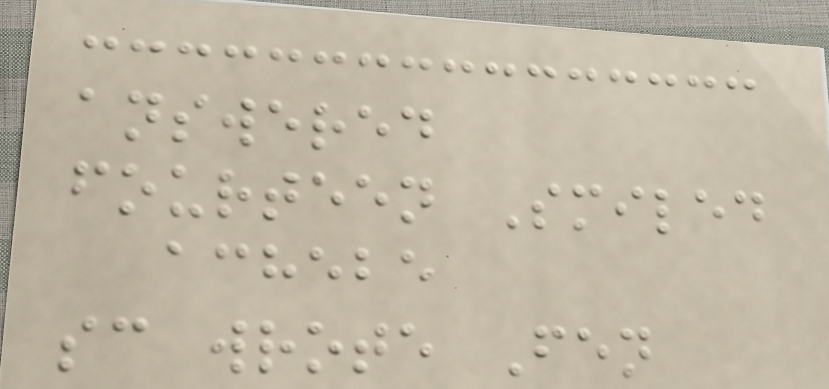answered
fourteen Smiled
achebe
sc wrote Fen
